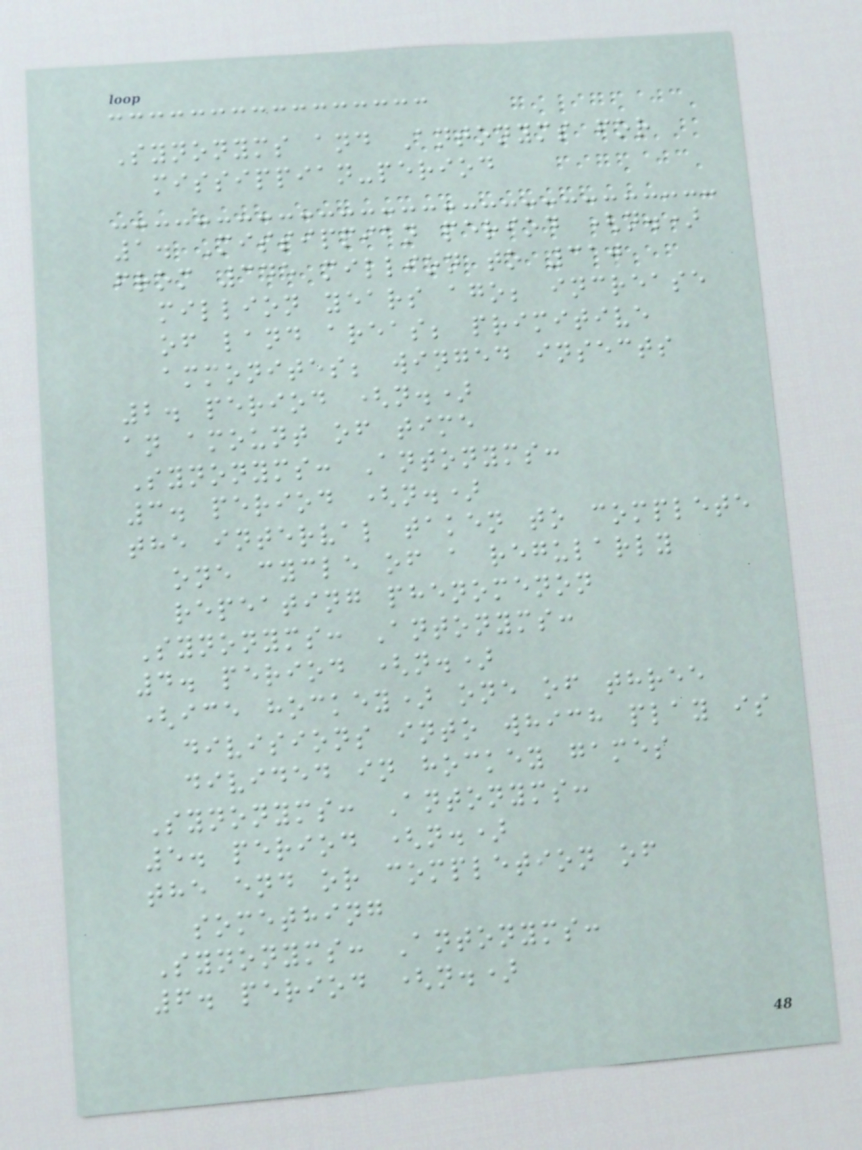Synonyms and Antonyms for
missippian-period
1. Missippian period (n.)
from 345 million to 310
million years ago; increase
of land areas; primitive
ammonites; winged insects
2. period (n.)
an amount of time
Synonyms: Antonyms:
3. period (n.)
the interval taken to complete
one cycle of a regularly
repeating phenomenon
Synonyms: Antonyms:
4. period (n.)
(ice hockey) one of three
divisions into which play is
divided in hockey games
Synonyms: Antonyms:
5. period (n.)
the end or completion of
something
Synonyms: Antonyms:
6. period (n.)
